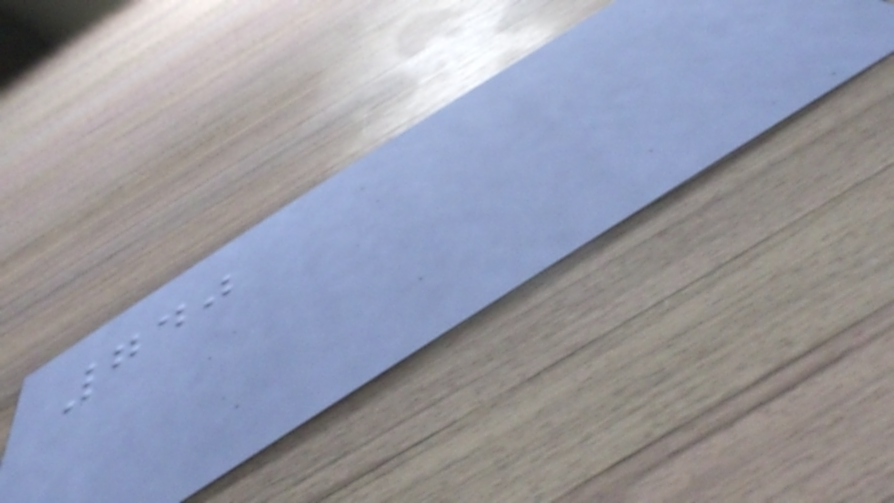740
